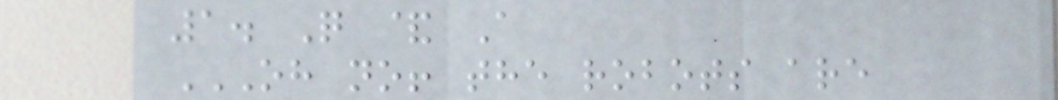1. Q & A
OH NO! THE ROBOTS ARE
